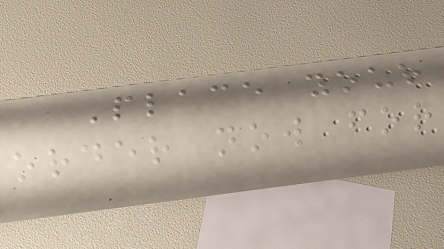Place your
order now for
